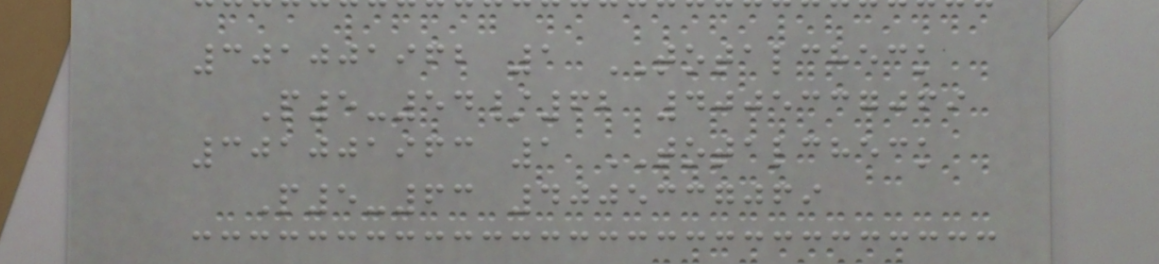301001962 1 TOTALCHECK
P5-54/62 4005337069
301001963 1 TOTALCHECK
P5-63 4005337069
